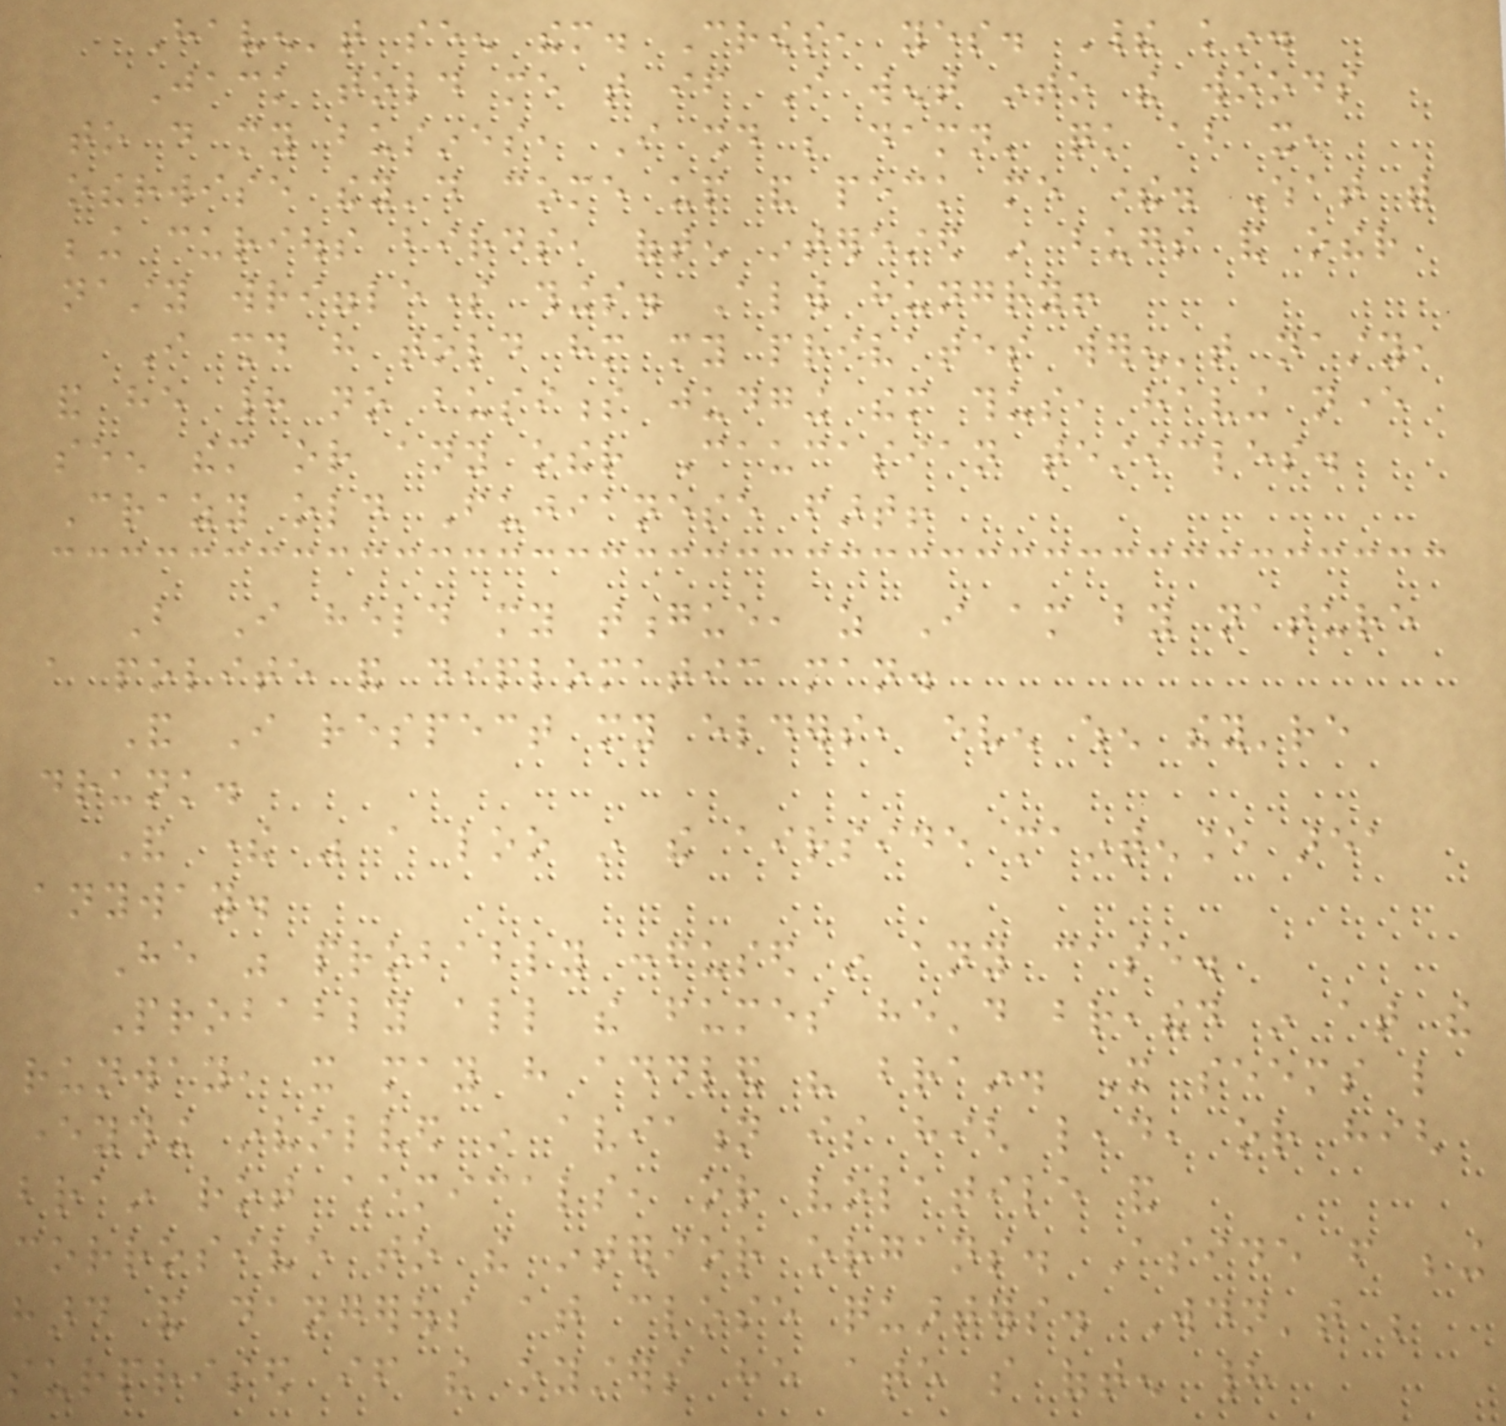Haven't seen them. Crows, yes. Their kin.
Jack told me that if I went into the woods
to do my busines, I should be damn' quick about it,
otherwise they'd come up and peck me there. What with
being curious birds, often interested in bugs and other
nasty wrigglesome things. Always hungry!
I should have told him my privates weren't nasty,
and he had no business judging them thus, having never
seen them or any other Caucasian testicles.
Crazy old Fujianese fart!
But I held my tongue, as I am by nature
a polite and diplomatic man.
And I respect my elders, even when they're
drunk.
And there was a loo in the airside maintenance area
anyway.
He was probably confused in any case.
Probably all the fumes he'd breathed in at the
runway, it may have addled his brain. It seems like
everything involved in aviation is high lead, or high
brain rot chemicals, or volatile and
corrosive to the interior organs. Aside from being
hard and dangerous at close quarters. Wouldn't be
surprised if the oysters he ate so often had
